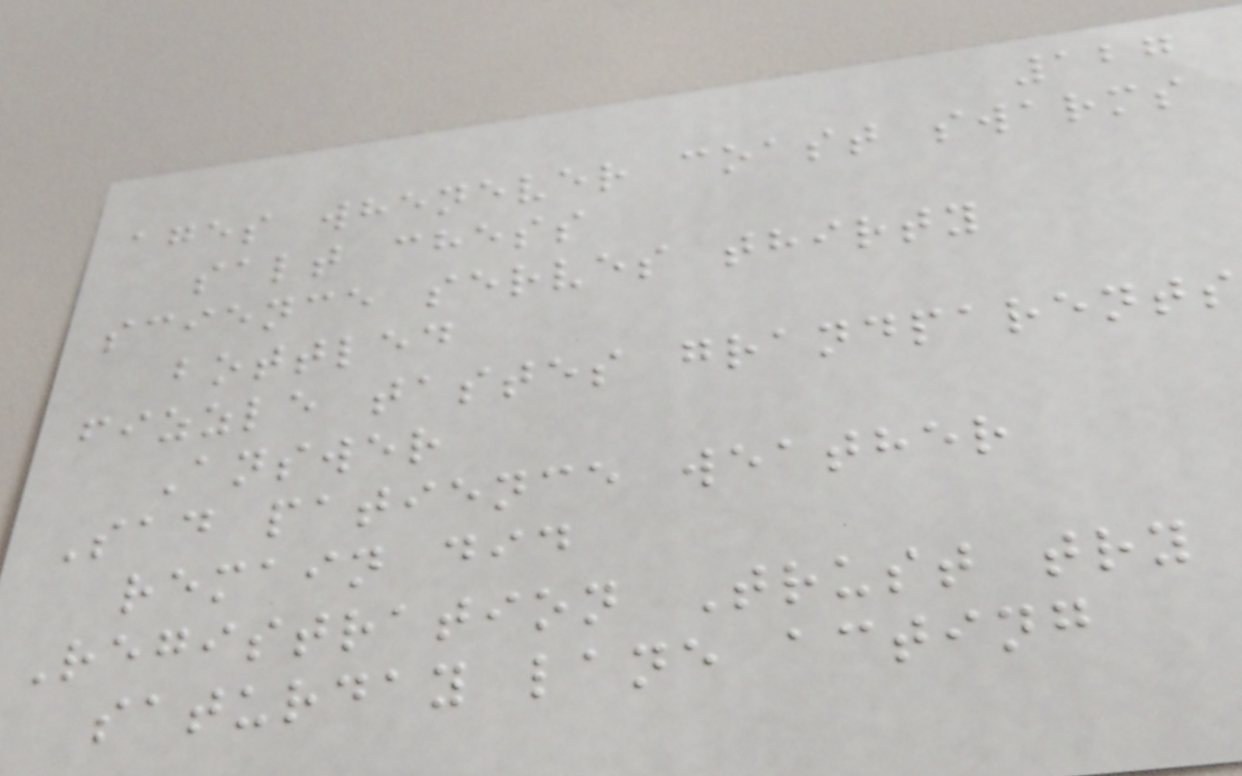127
ages whenever coast swarms
salt chess
science serves thirty
bottled
fizzle tastes grandparents
Answer
Sad patience weather
remain did
Registration Trust try
saturday lane acting
